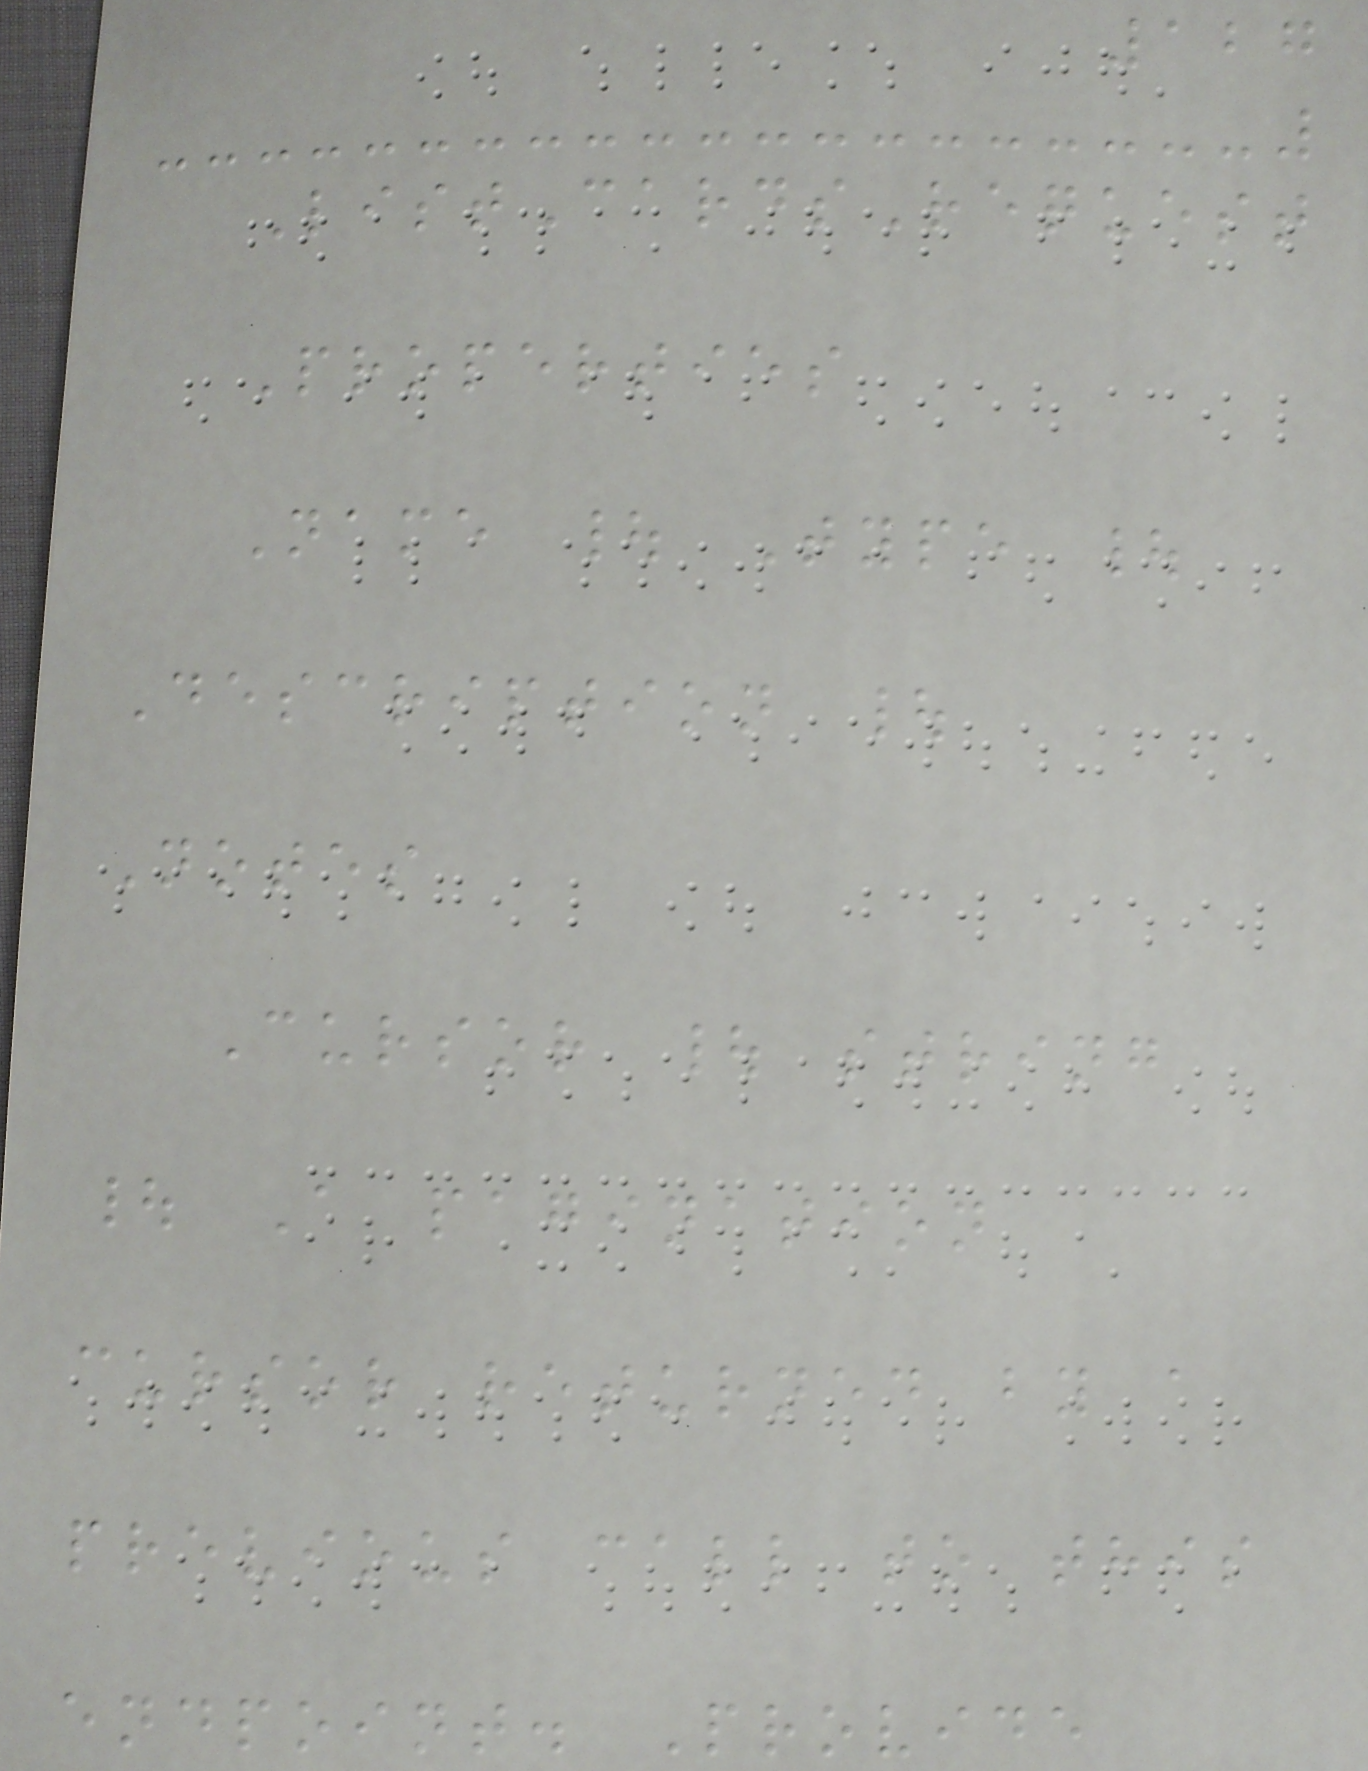127
ListCardsRequest
Properties
Name | Type |
Description |
Notes
Cursor | string
| A pagination
cursor returned by a
previous call to this
endpoint. Provide
